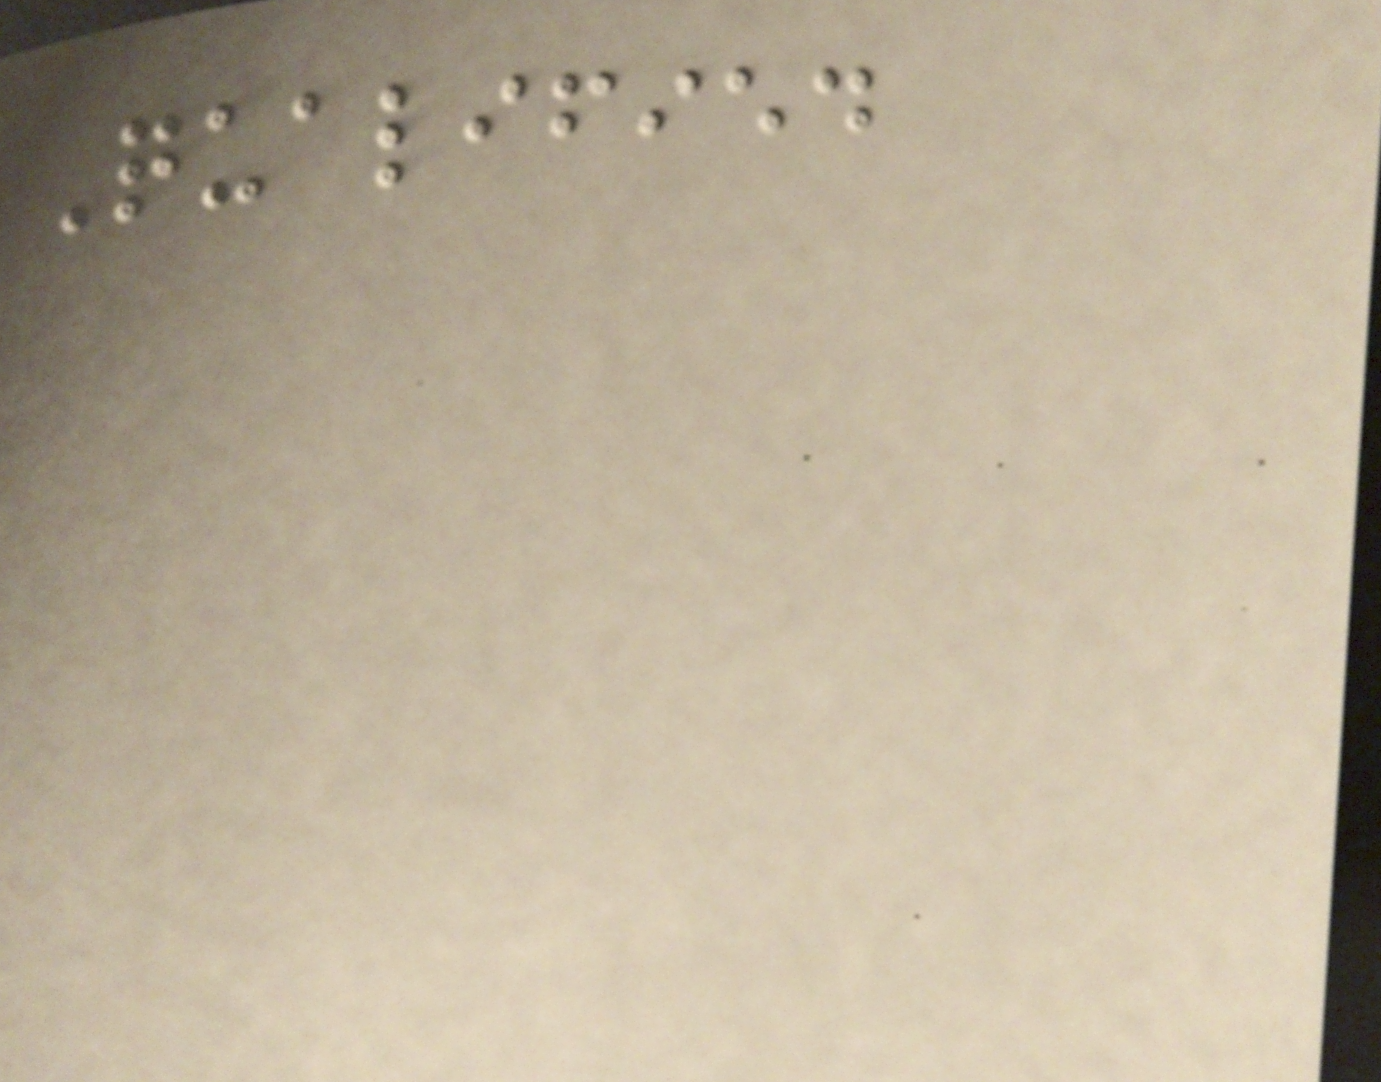Qualified
